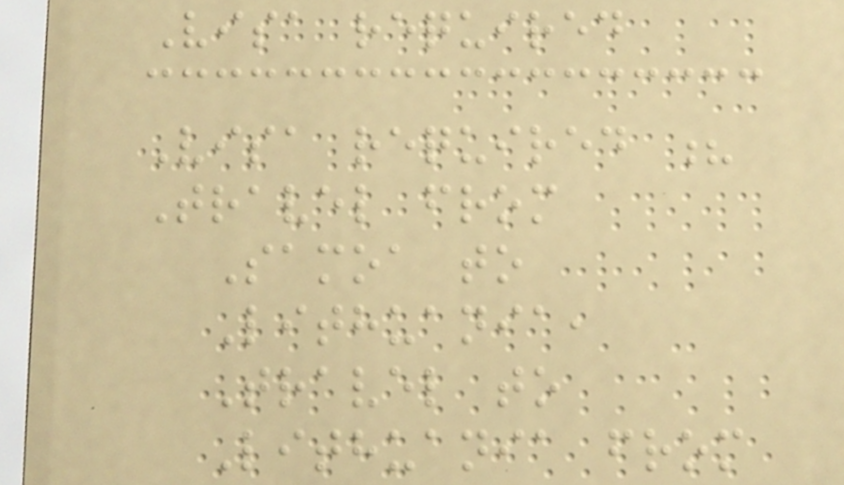Visa required
Visa required ?
Travel from
Samoa to
Lithuania,
Travel to
Lithuania from
